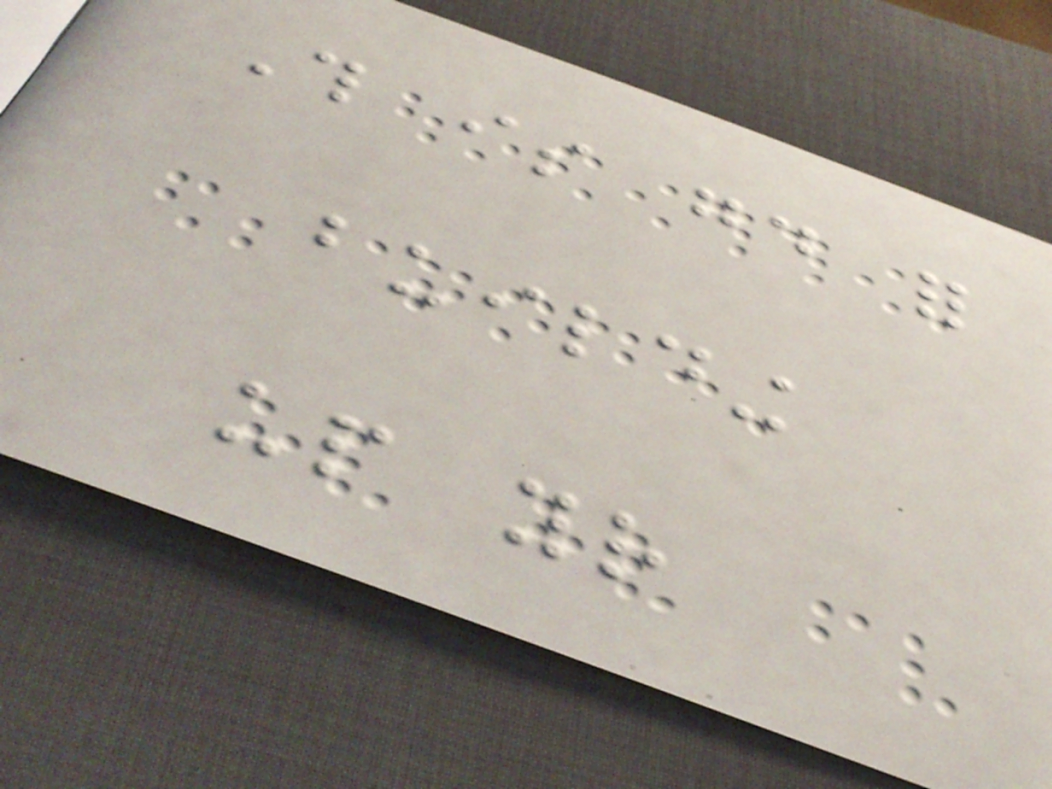This is good for
building
up your
